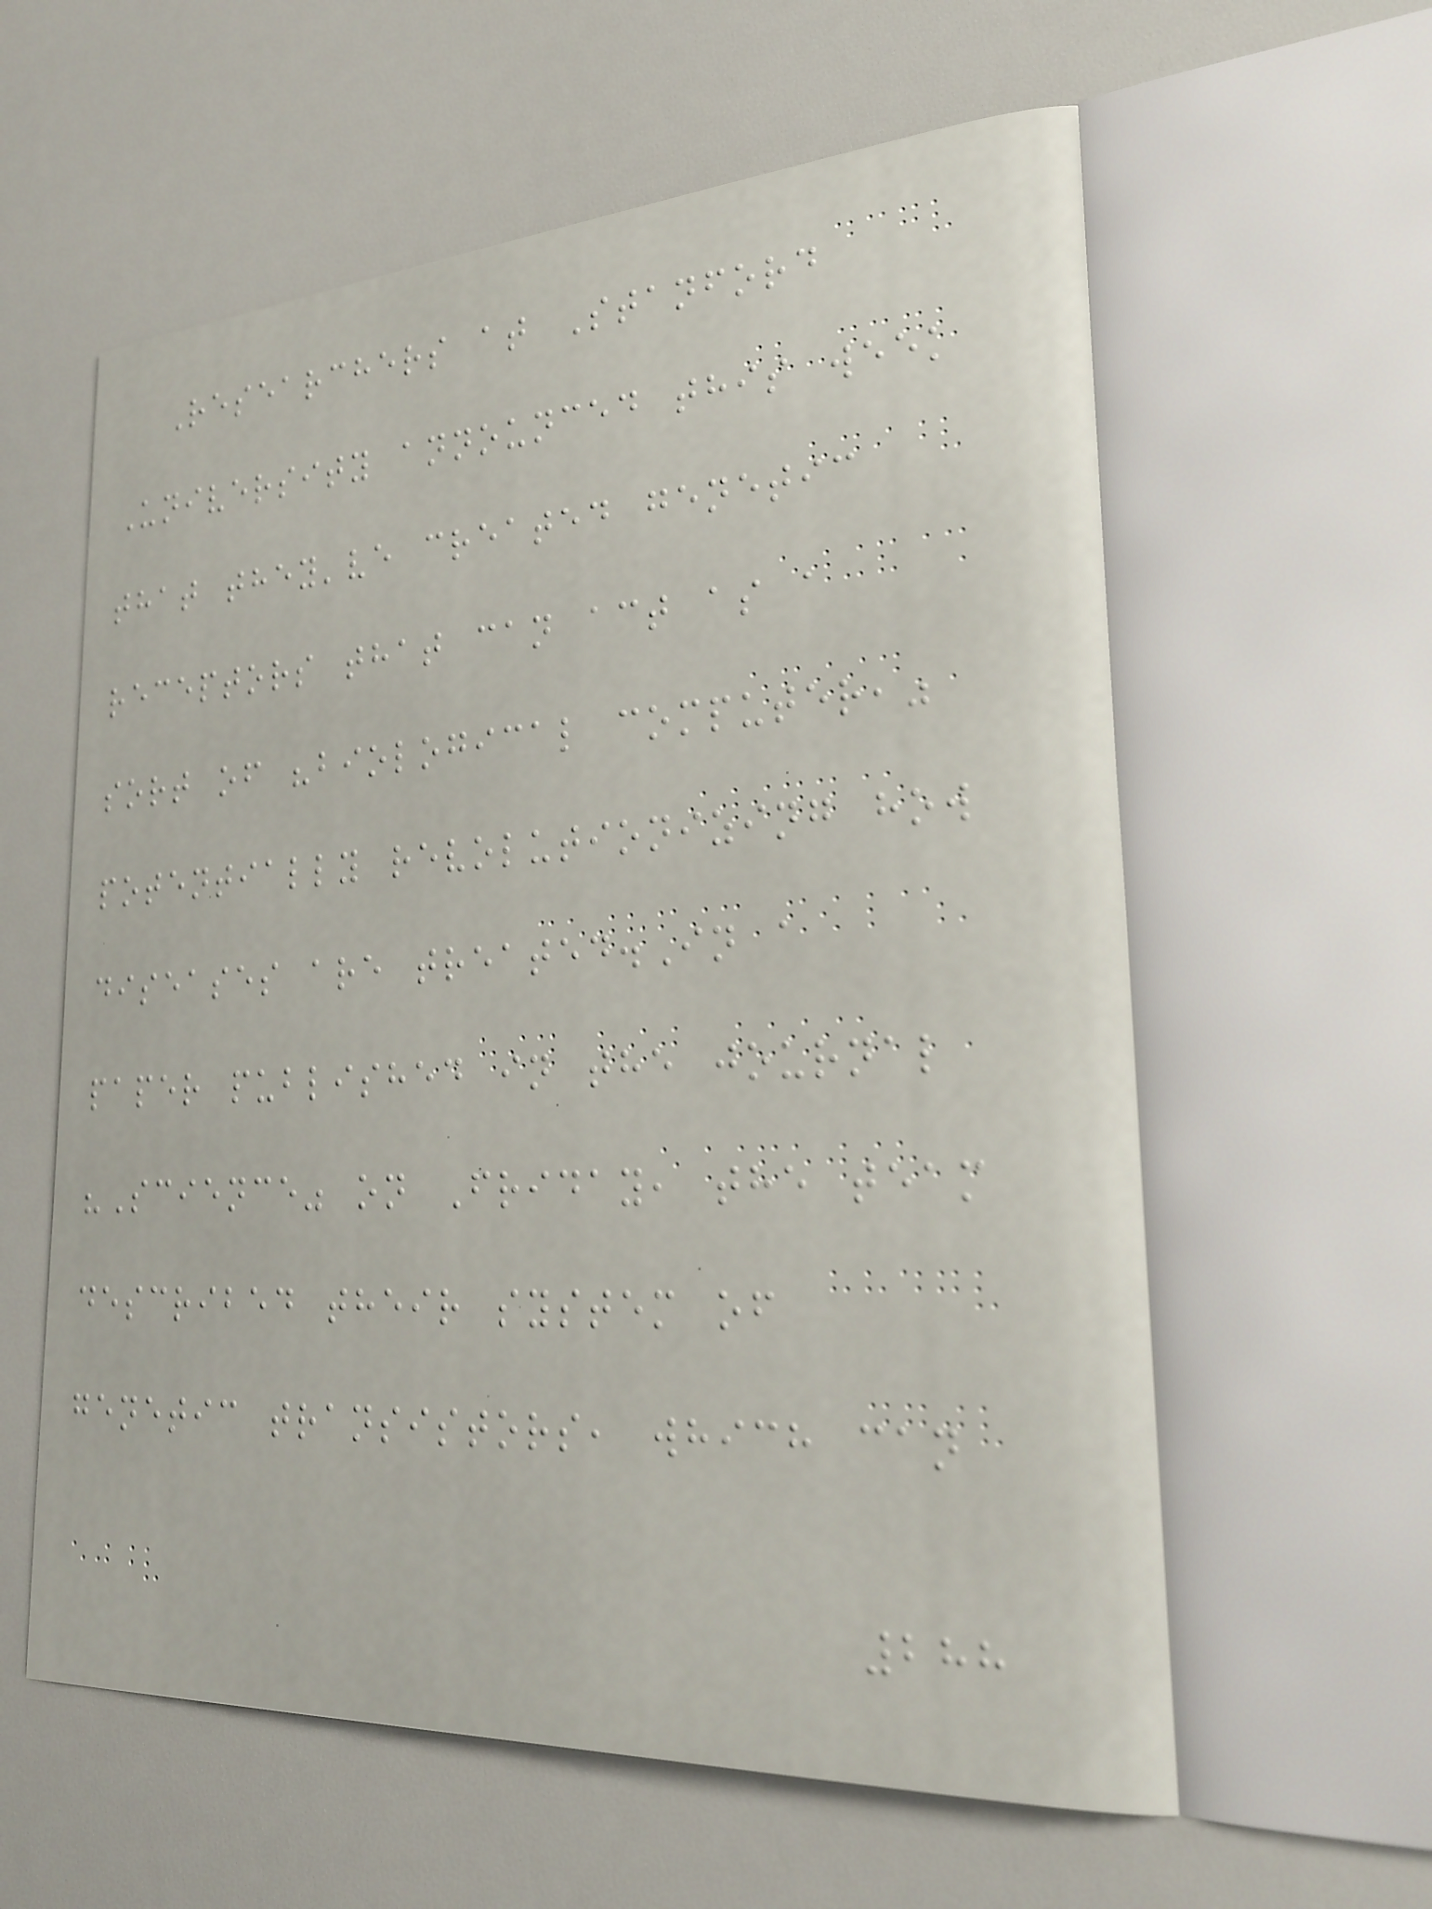Researchers at Stanford
University announced this week
that they've created genetic
receptors that can act as a
sort of "biological computer,"
potentially revolutionizing how
diseases are treated.In a
paper published in the journal
"Science" on Friday, the team
described their system of
genetic transistors, which can
288
